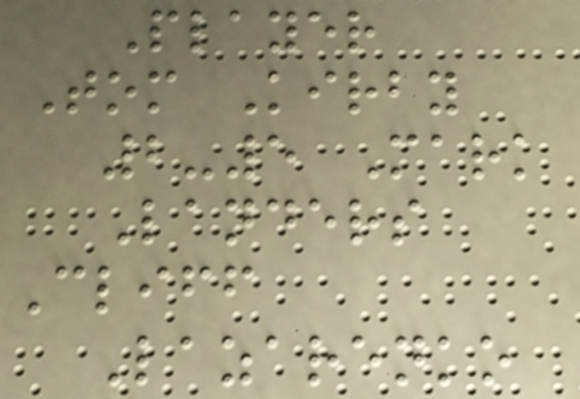Player
Tom Kirby
2-5 Mark
Landers
Cliff
Lazarenko
